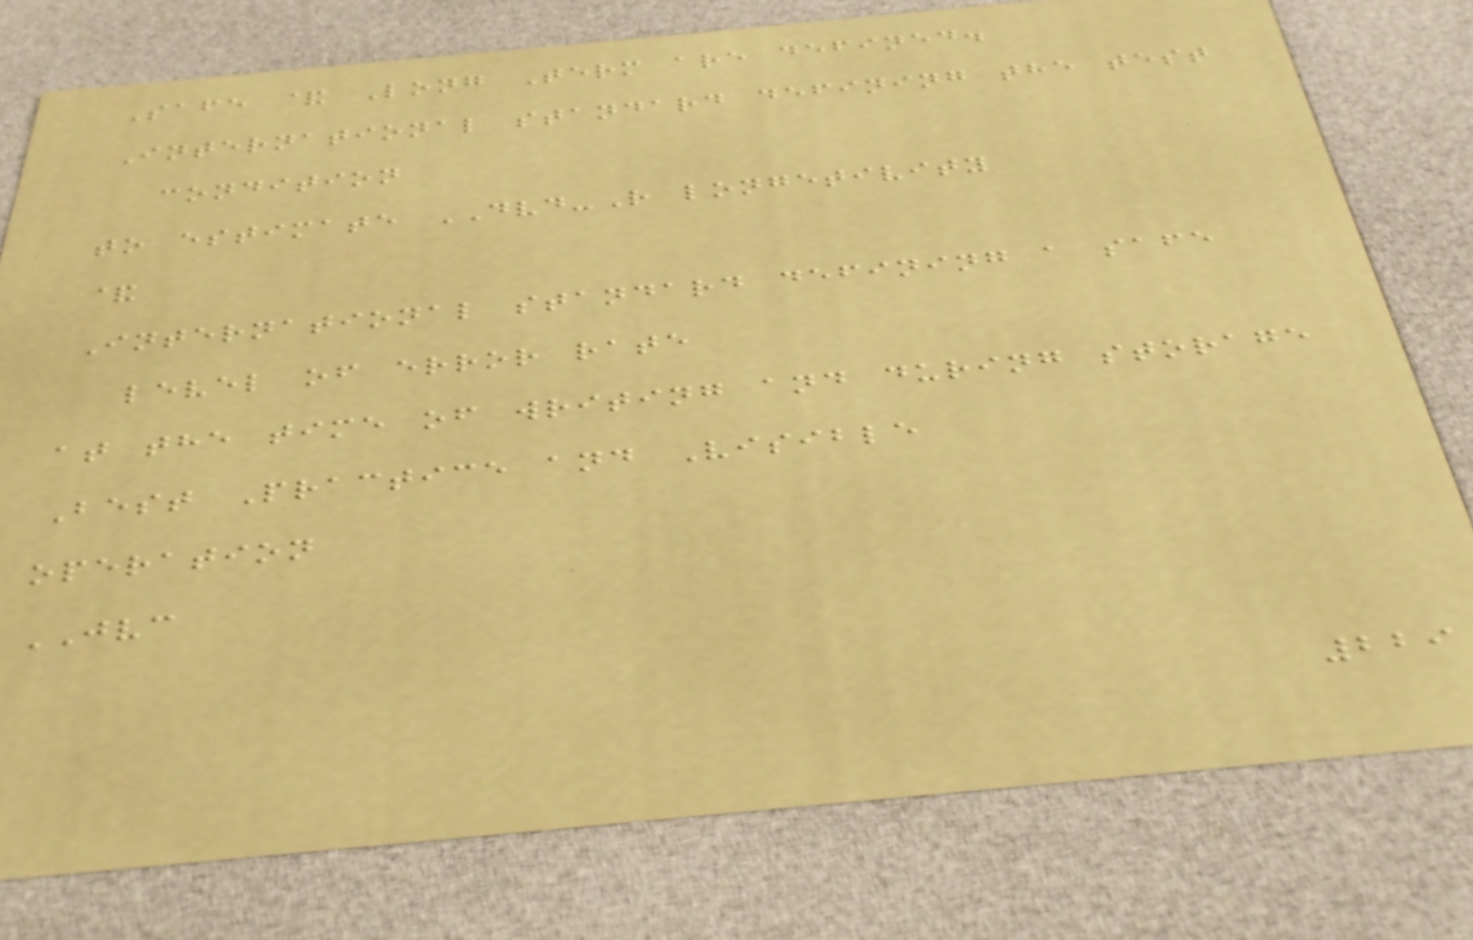Safe & Long Term are defined.
International standard defining the test
condition
to estimate DVD-R longetivity
&
International standard defining a safe
level of error rate
at the time of writing and during storage
Best Practice and Visible
operation
JVC
229
